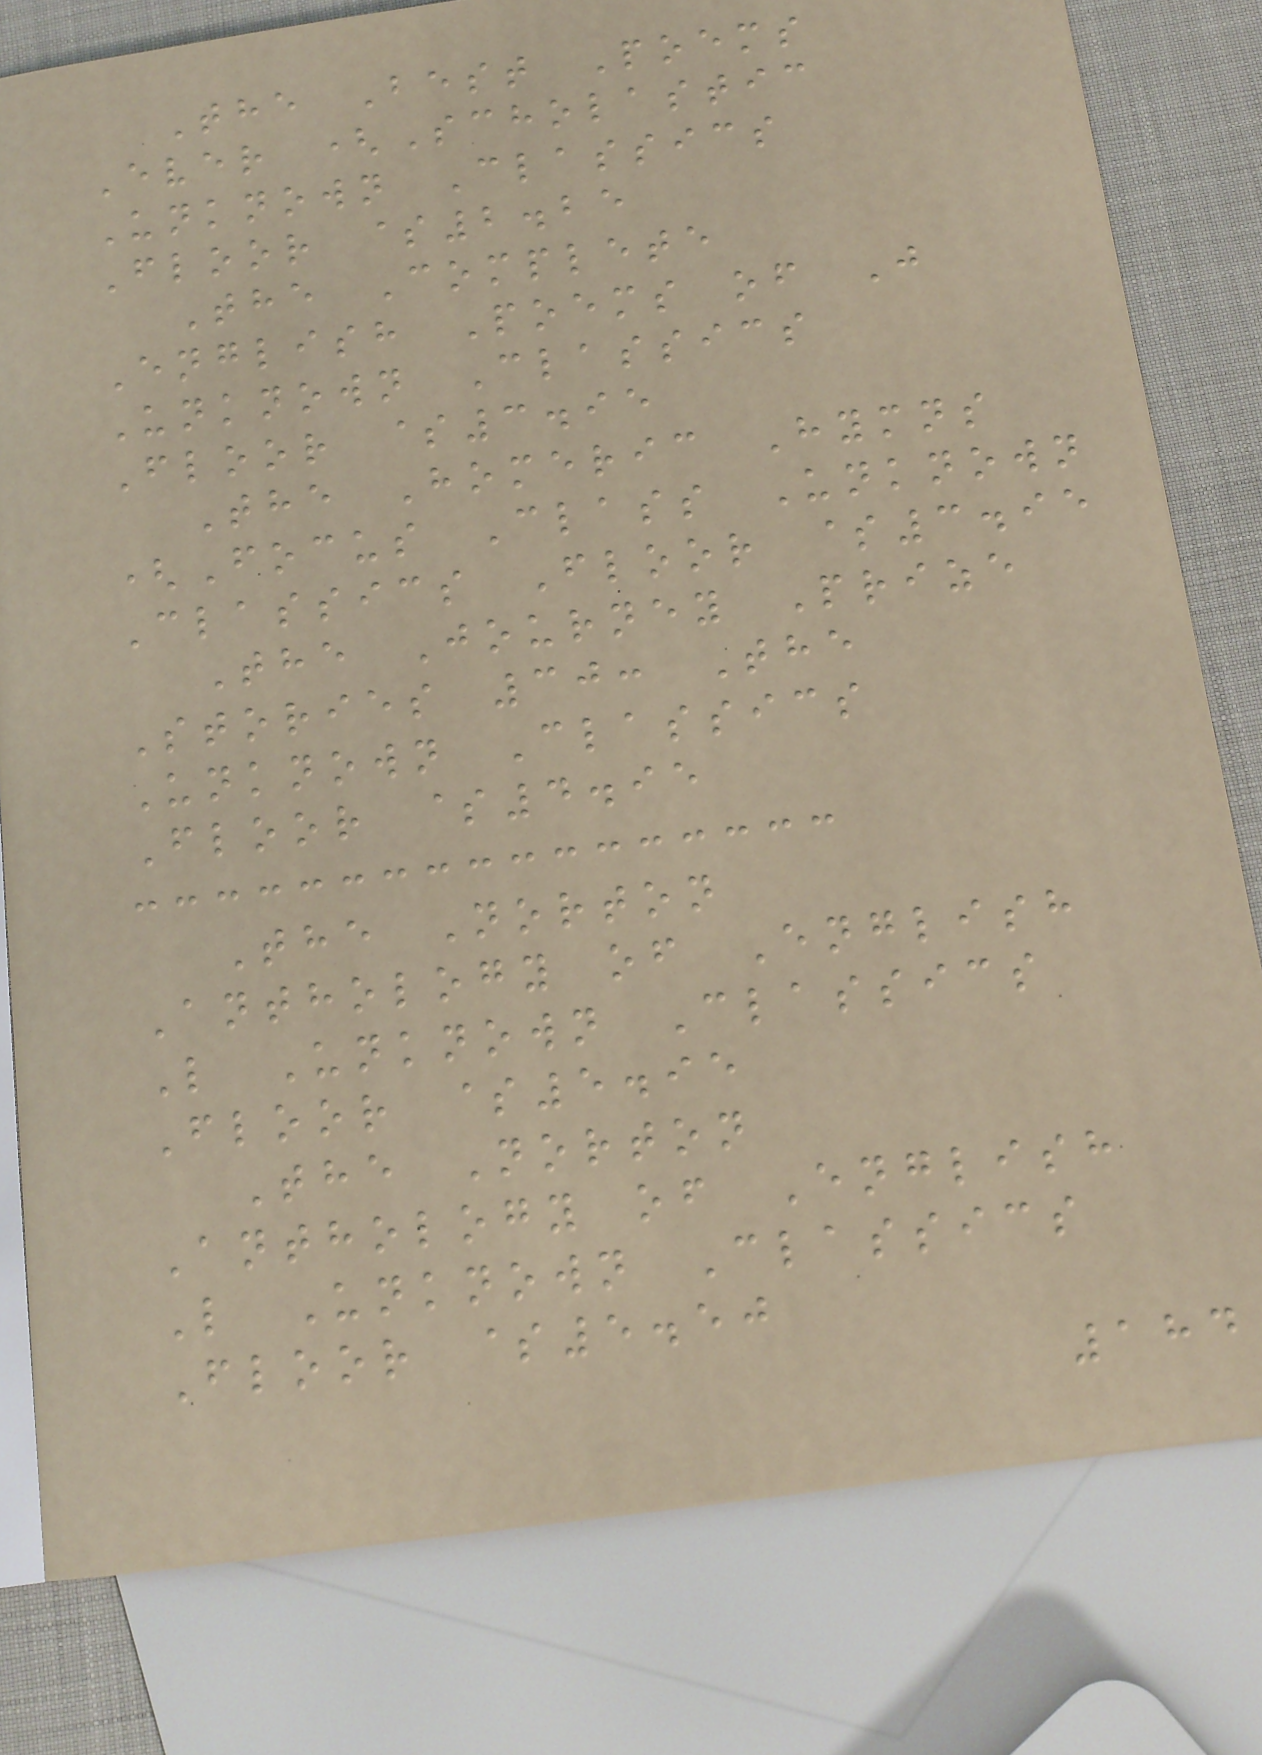The Best Poems
Ever (Scholastic
Unknown Classics
Floor $2.25
The Complete
English Poems of J
Unknown Classics
Floor $3.95
The Homeric Hymns
(Focus Class Unknown
Classics Floor $3.95
The Journey Prize
Stories 30: The
Unknown Classics
Floor $4.95
The Norton
Anthology of English
L Unknown Classics
Floor $5.95
The Norton
Anthology of English
L Unknown Classics
Floor $5.50
184
